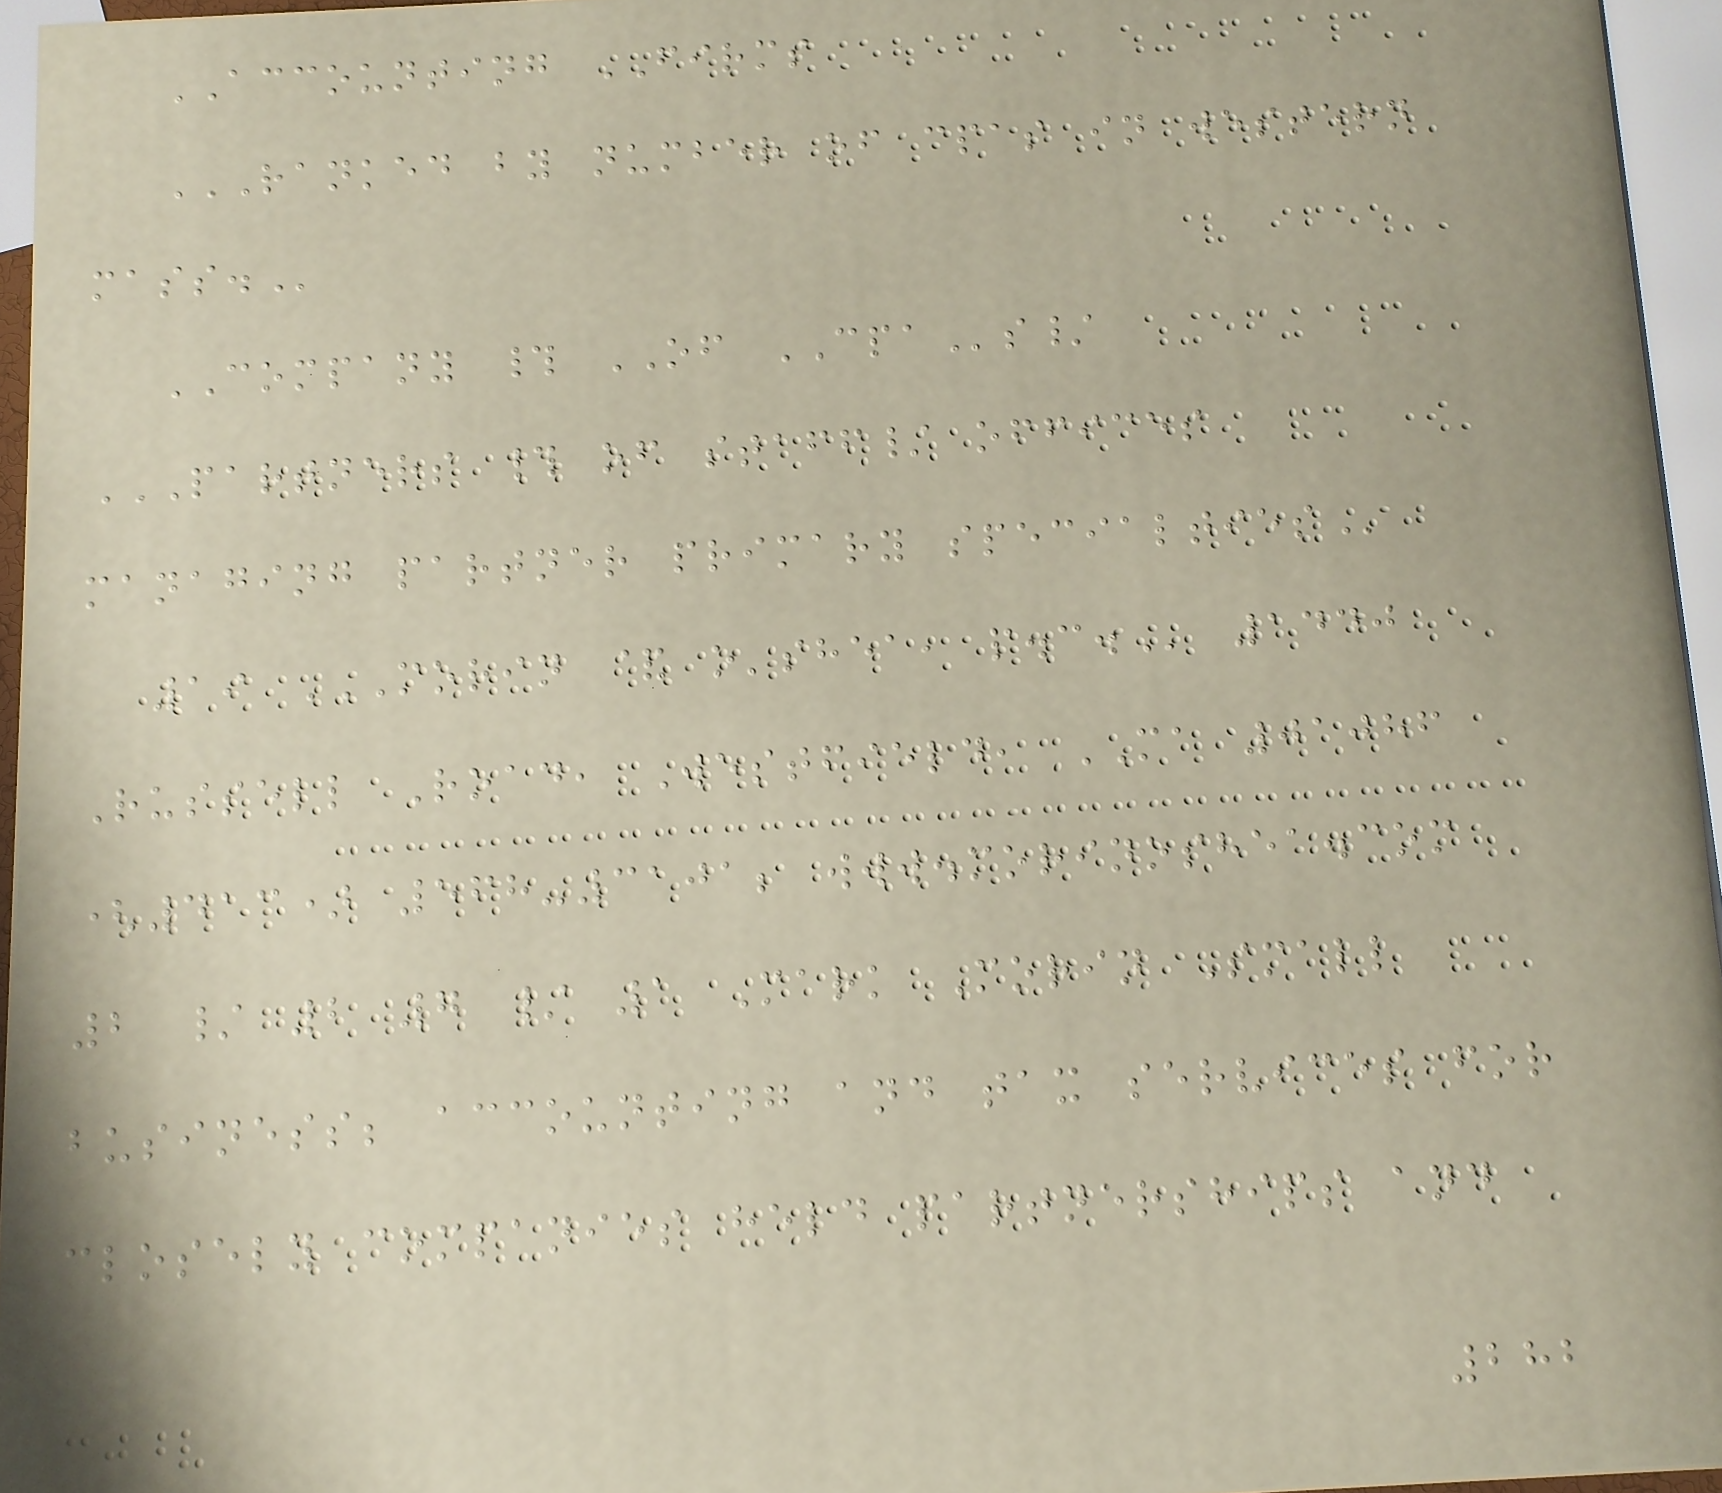ACCOUNTING FIRMS
RANKED BY NUMBER OF CPAS IN WESTERN
MASS.
COMPANY # OF CPAs/
PARTNERS # OF STAFF/ OFFICES
MANAGING PARTNER PRIMARY SPECIALTIES
19 MORIN & O'SHEA, P.C. 1440
Russell Road, Westfield, MA 01086
(413) 568-3101; www.morinoshea.com
2 / 2 7 / 1 Mark Morin Small
business; accounting and tax services for
closely companies held partnerships and
282
